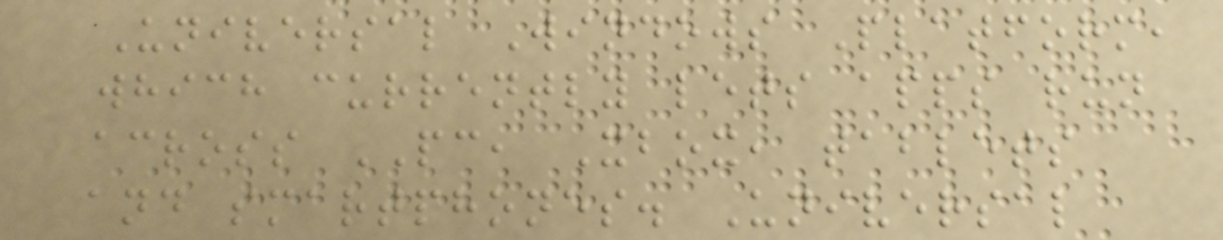Universal Windows Platform,
which currently lets apps run
across PC, Xbox, tablets
and smartphones. Universal
